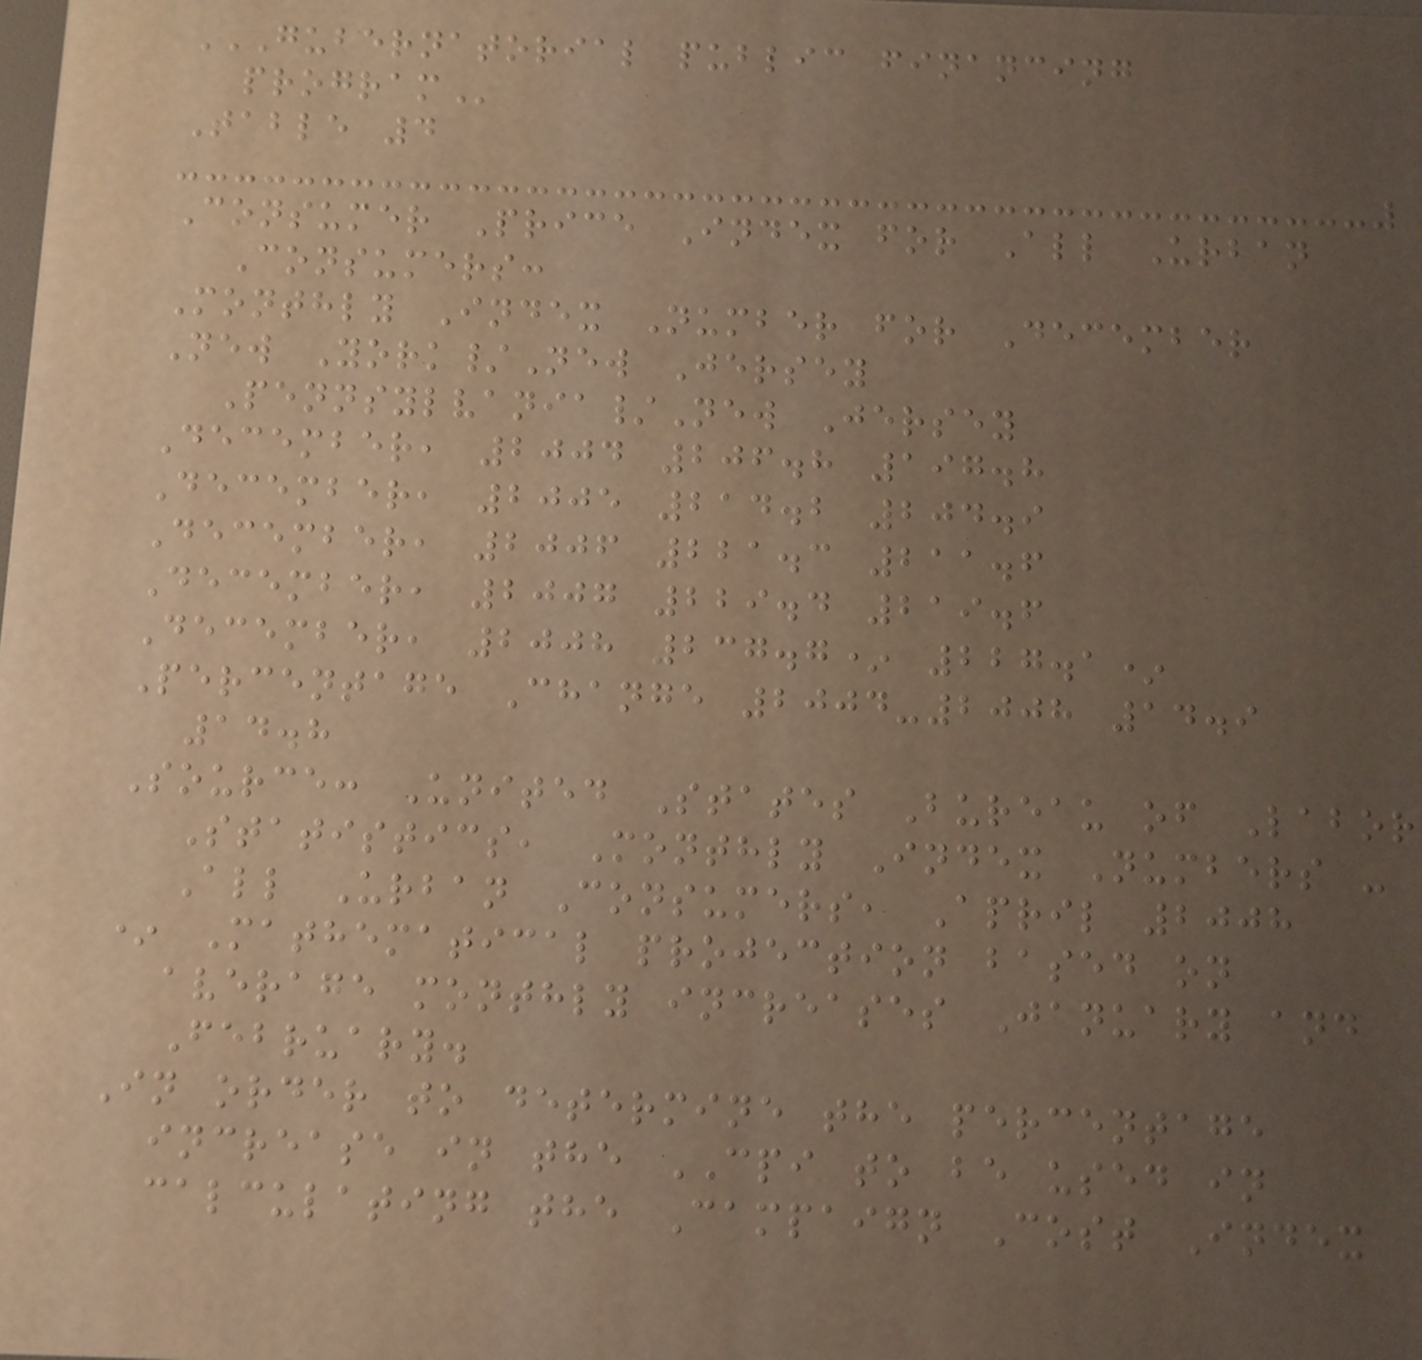GUBERNATORIAL PUBLIC FINANCING
PROGRAM
Table 4
Consumer Price Index for All Urban
Consumers:
Monthly Index Number for December
New York/New Jersey
Pennsylvania/New Jersey
December, 2004 206.8 197.8
December, 2005 214.2 204.9
December, 2006 221.3 211.6
December, 2007 229.4 219.6
December, 2008 237.7* 227.1*
Percentage Change 2004-2008 14.9
14.8
Source: United States Bureau of Labor
Statistics, Monthly Index Numbers -
All Urban Consumers, April 2008
* Mathematical projection based on
average monthly increases January and
February.
In order to determine the percentage
increase in the CPI to be used in
calculating the Campaign Cost Index
